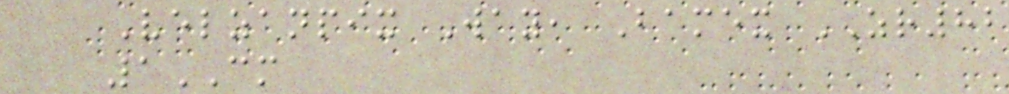Velzanpix Way, Bamex ZR82
1CM
